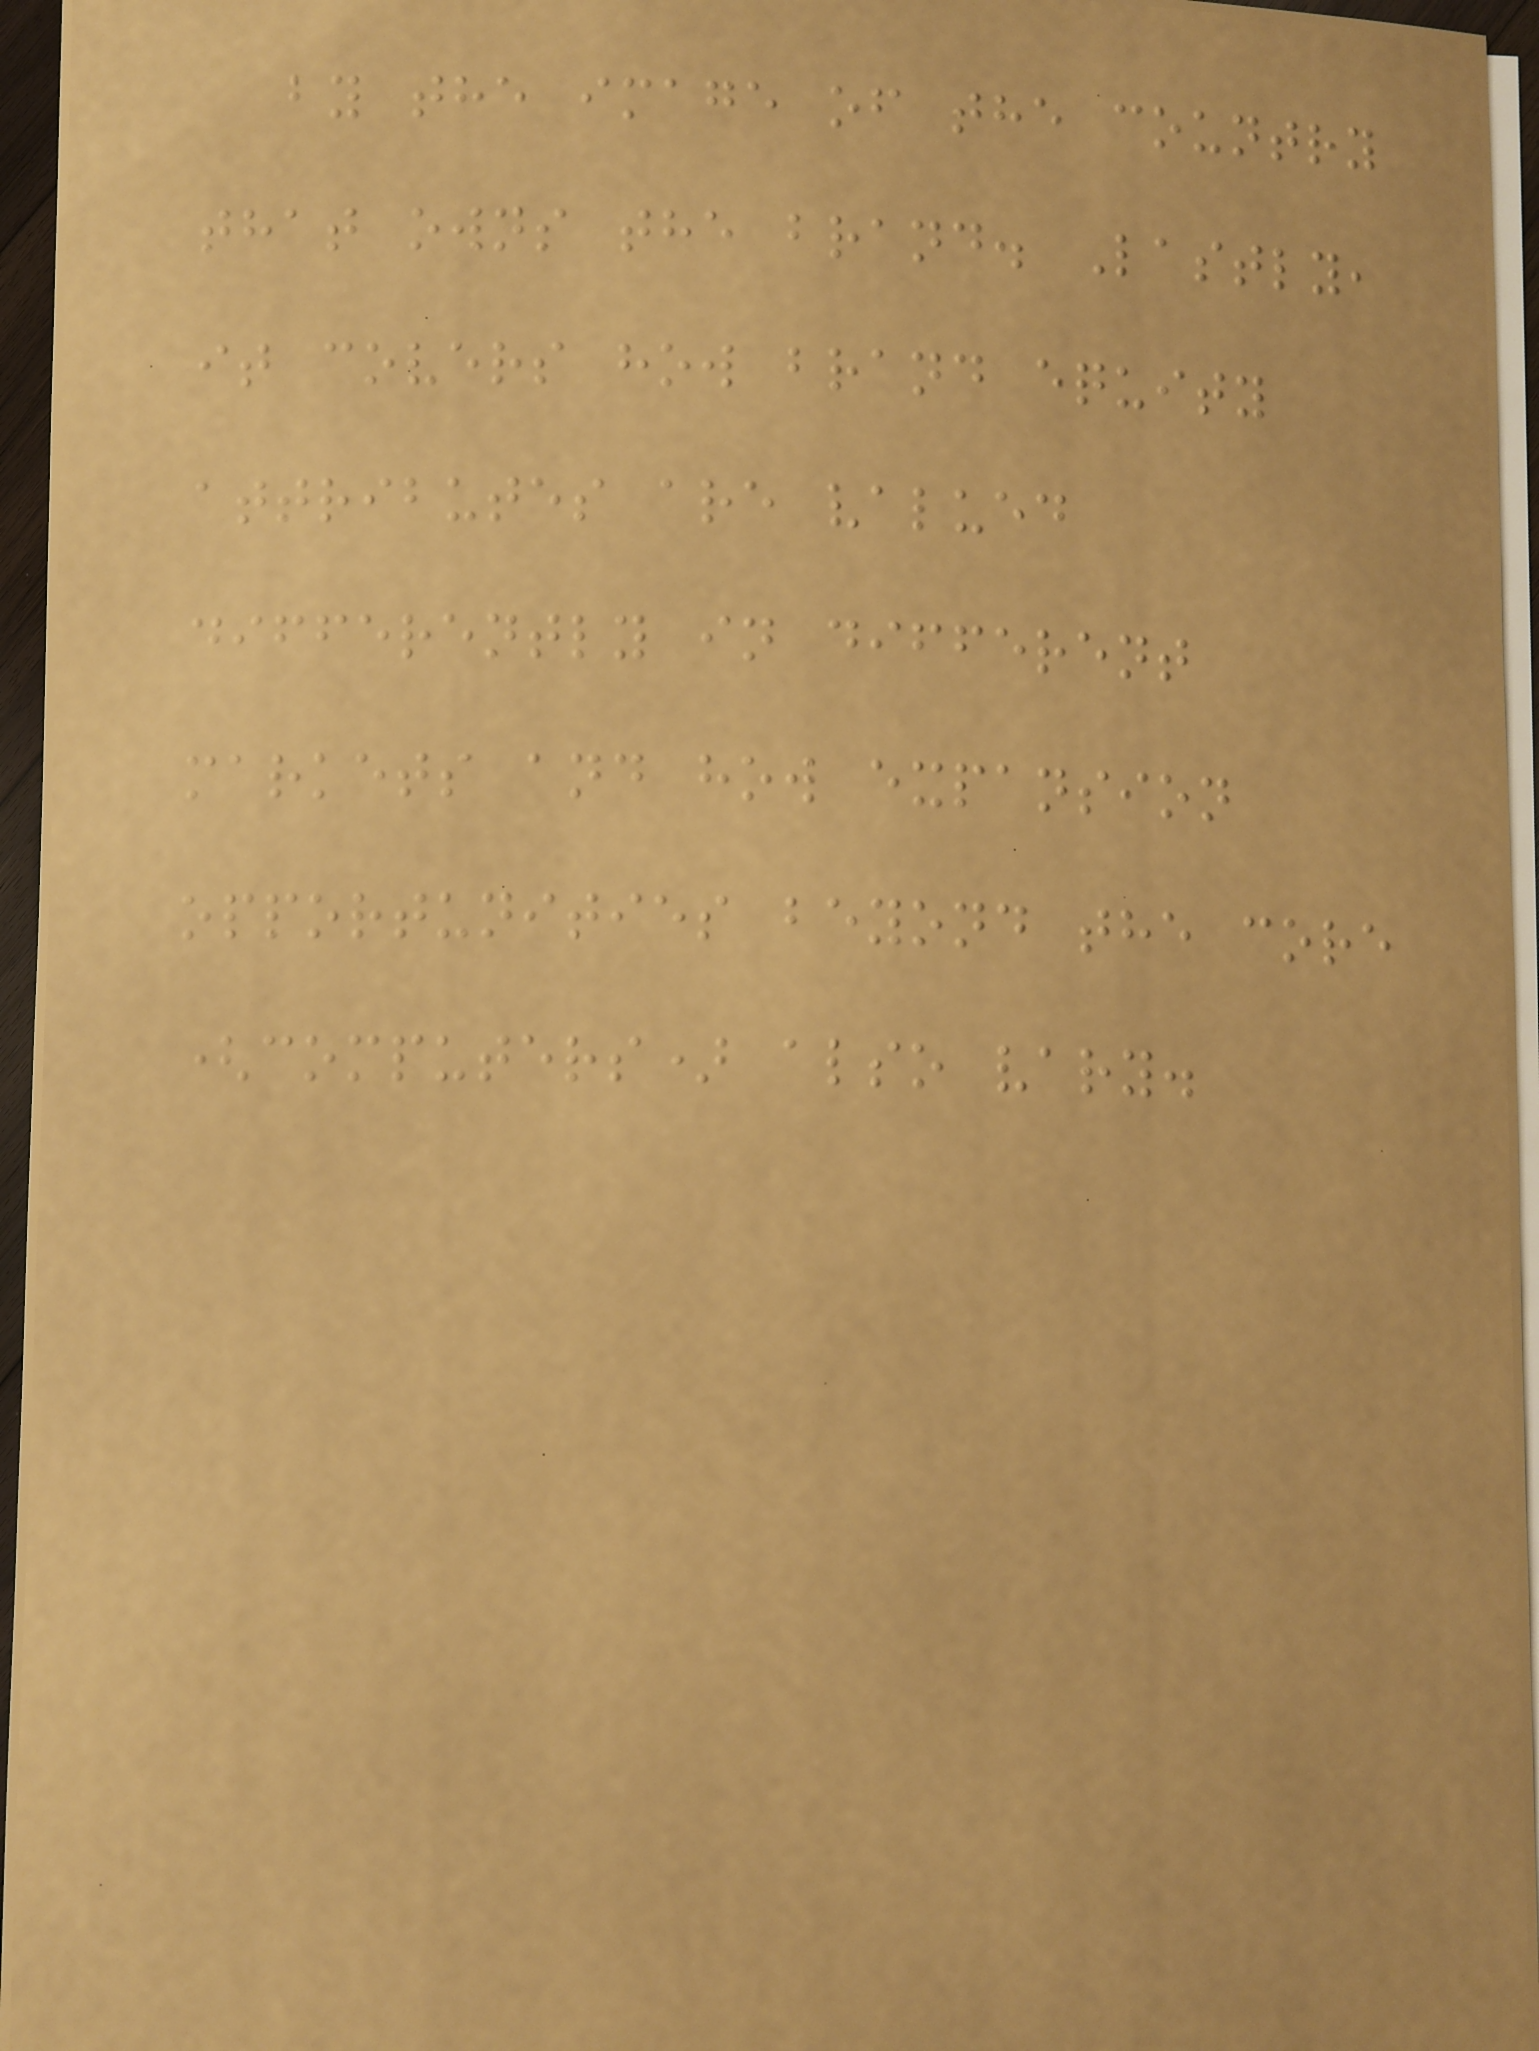by the image of the country
that owns the brand. Lastly,
it covers how brand equity
attributes are valued
differently in different
markets and how expansion
opportunities beyond the core
(computers) also vary.
